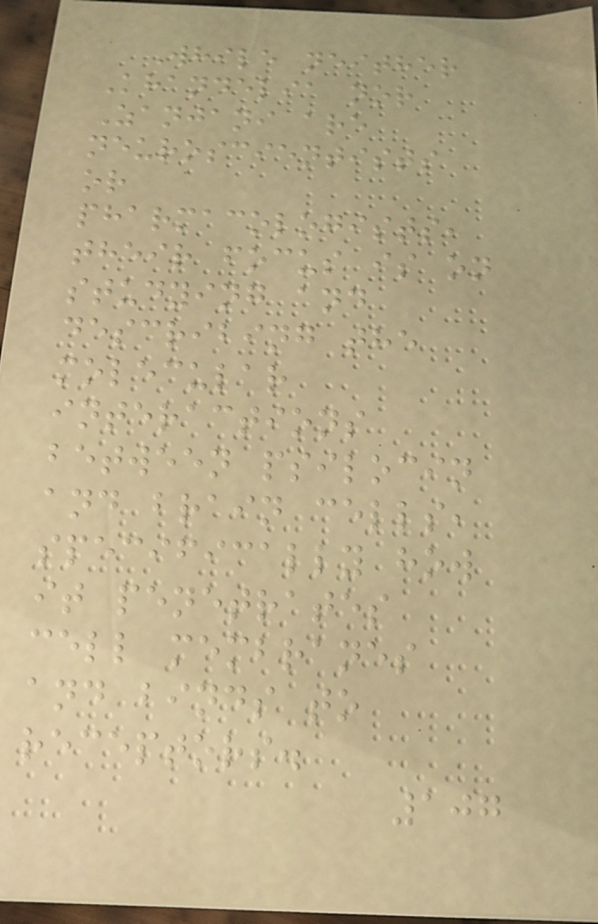While neither
Khandelia nor
Zanjani are
neuroscientists
or
pharmacologists,
their focus is on
studying and
describing the
molecular
interactions
between psilocin
and brain cells,
specifically how
it penetrates
cell membranes
and binds to
receptors.
107
